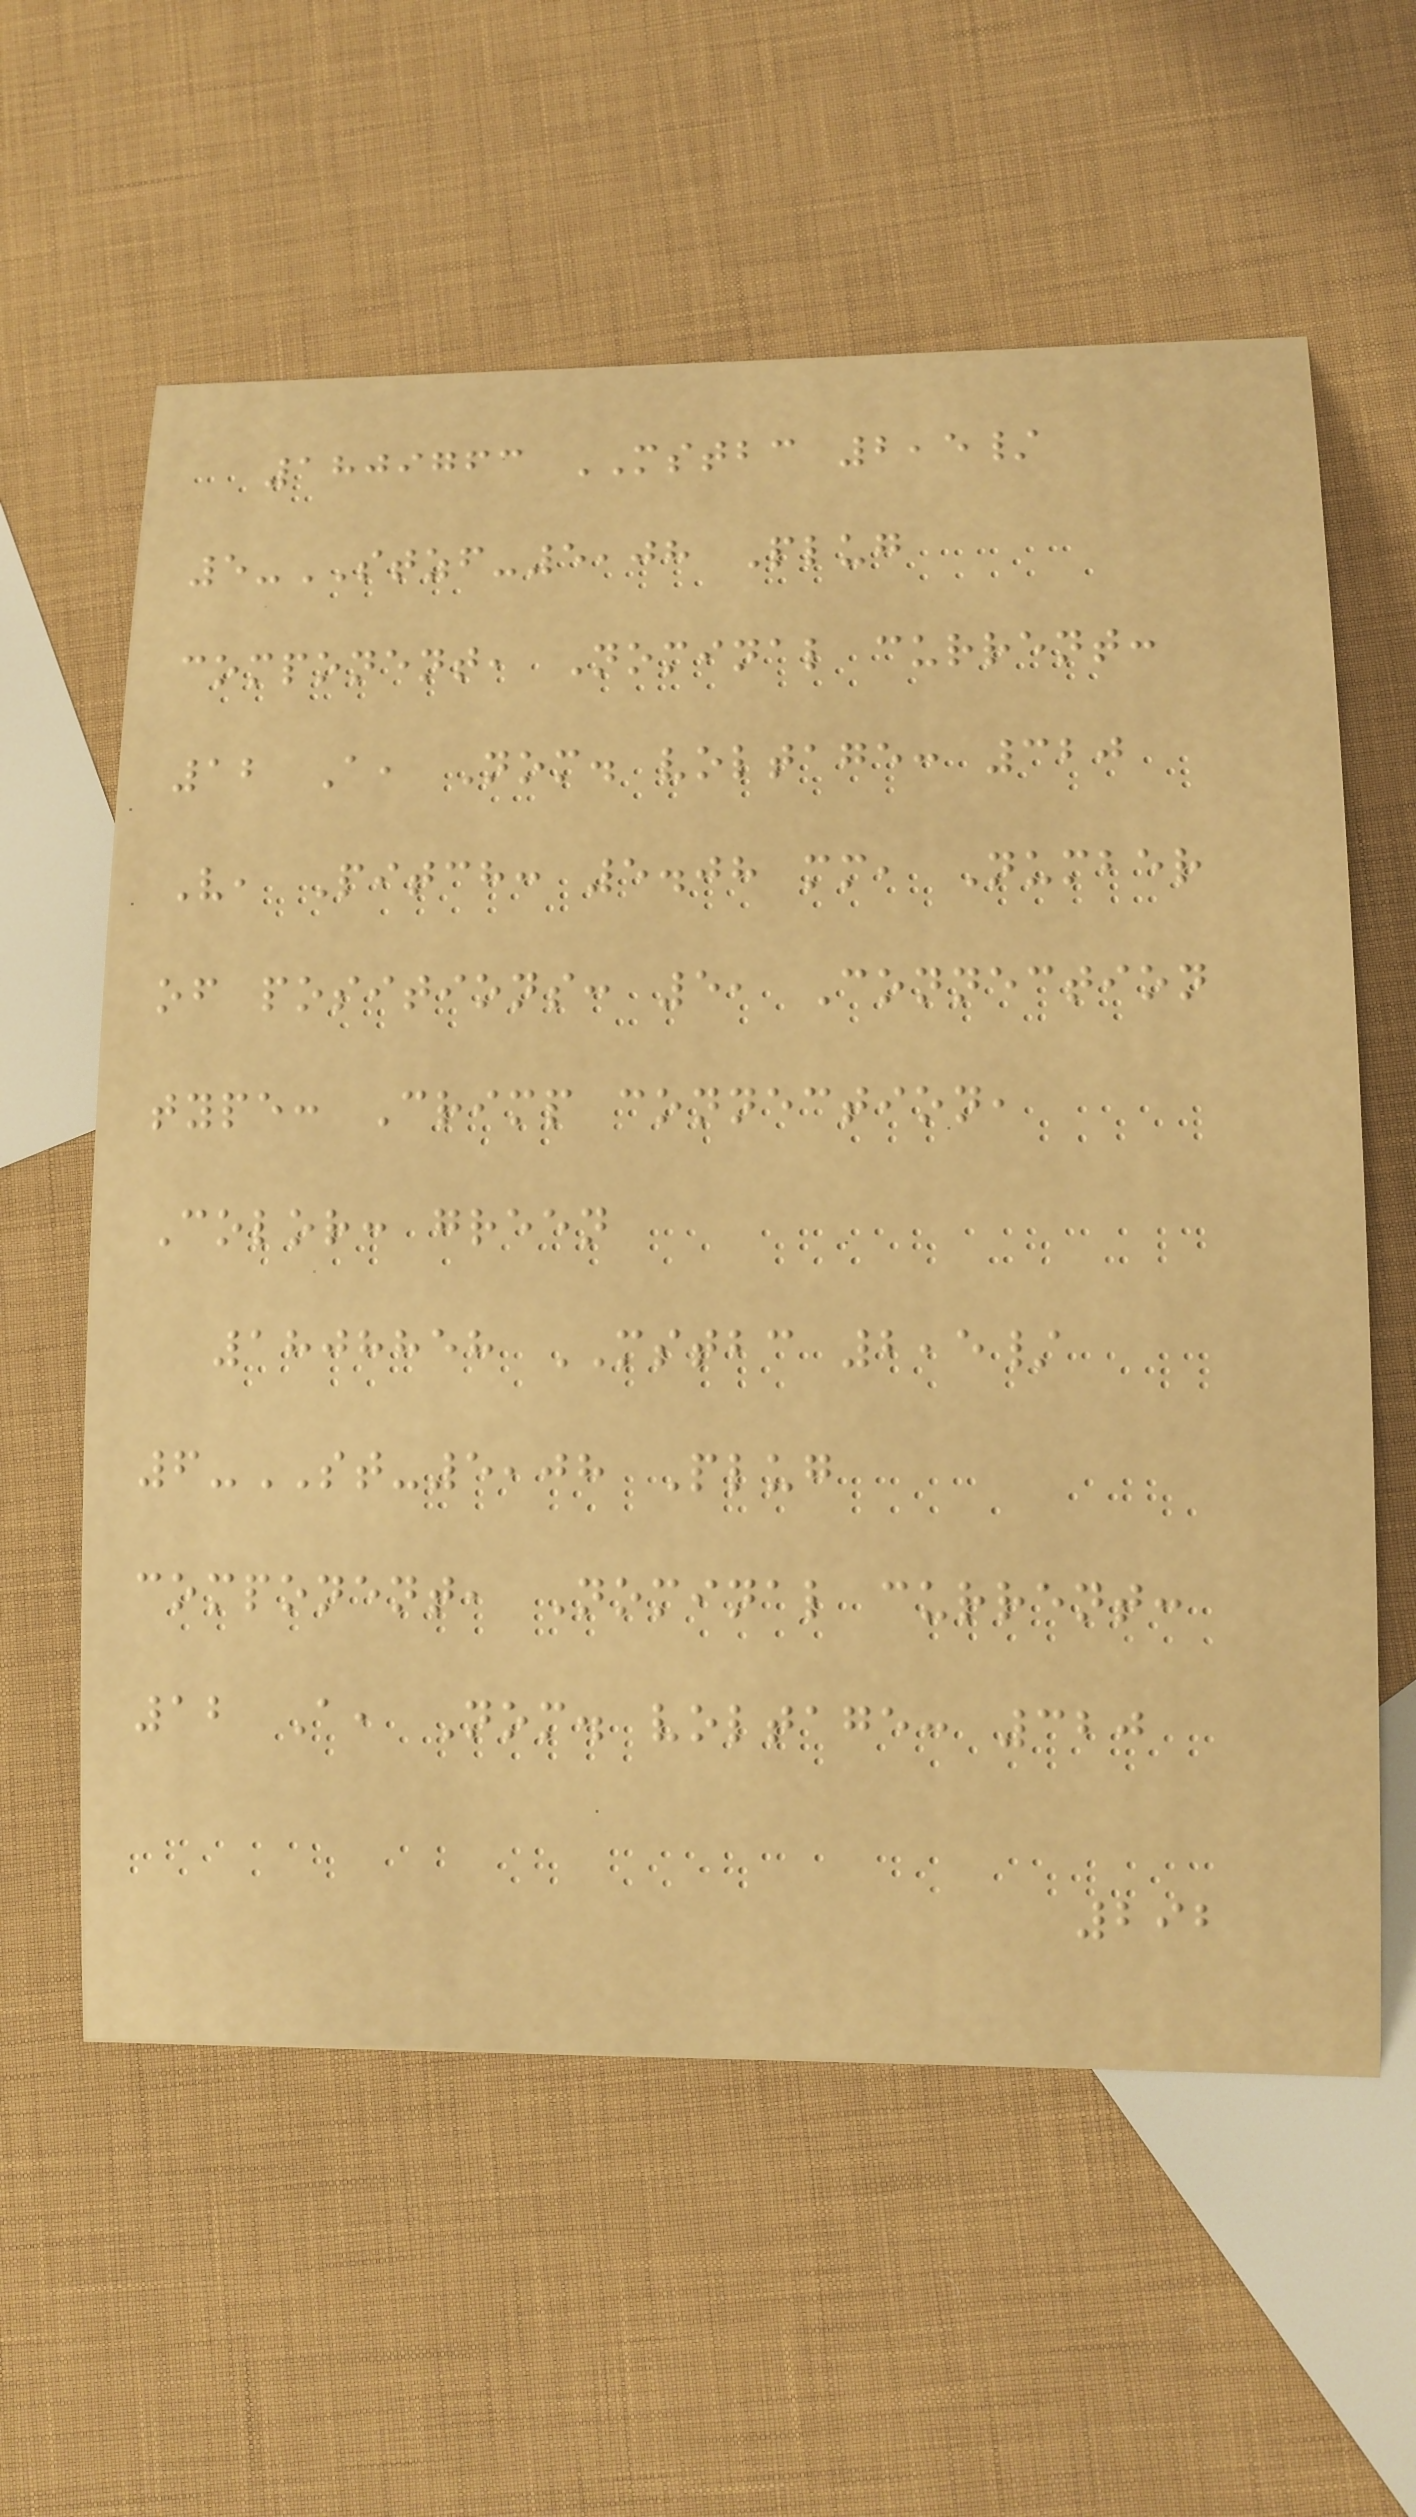1809763 MSTBC 2,5/
5-STZF-5,08 Plug
component, Nominal current:
12 A, Nom. voltage: 320
V, Pitch: 5.08 mm, Number
of positions: 5, Connection
type: Crimp connection,
Color: green
1808858 MSTBC 2,5/
6-ST-5,08 Plug
component, Nominal current:
12 A, Nom. voltage: 320
292
